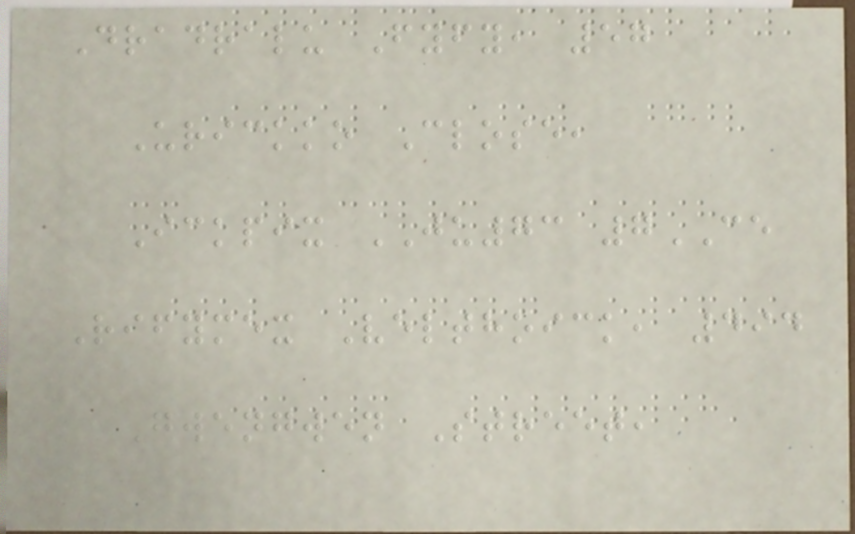Dradralu Fyfy, 57
Urickko Close,
Ickpix JU73 7CE
Rifymex Velthoick, 494
Gwengwen Street,
